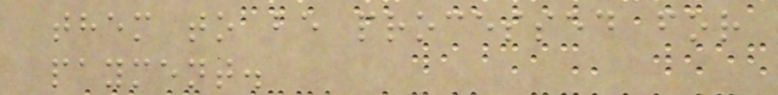them to be processed for
payment.
